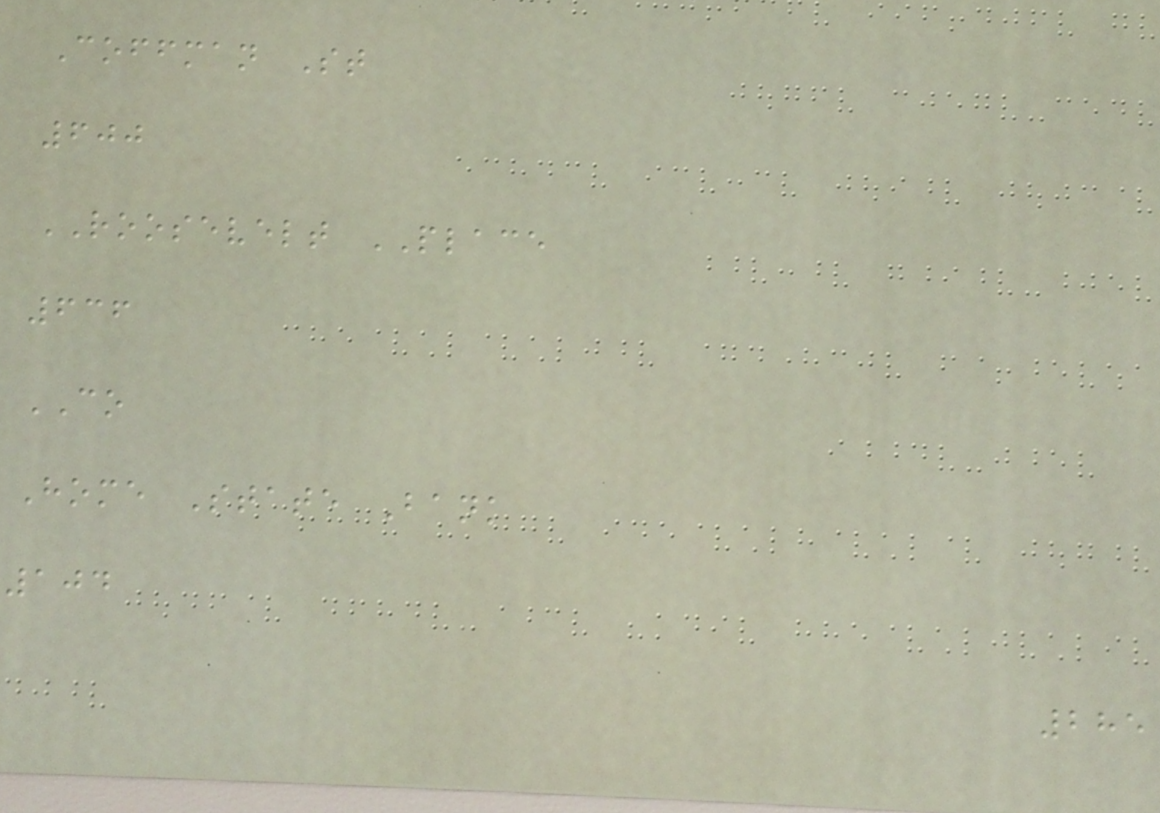Coffman St
600
ROOSEVELT PLACE
636
CO
Home State Bank
104
285
